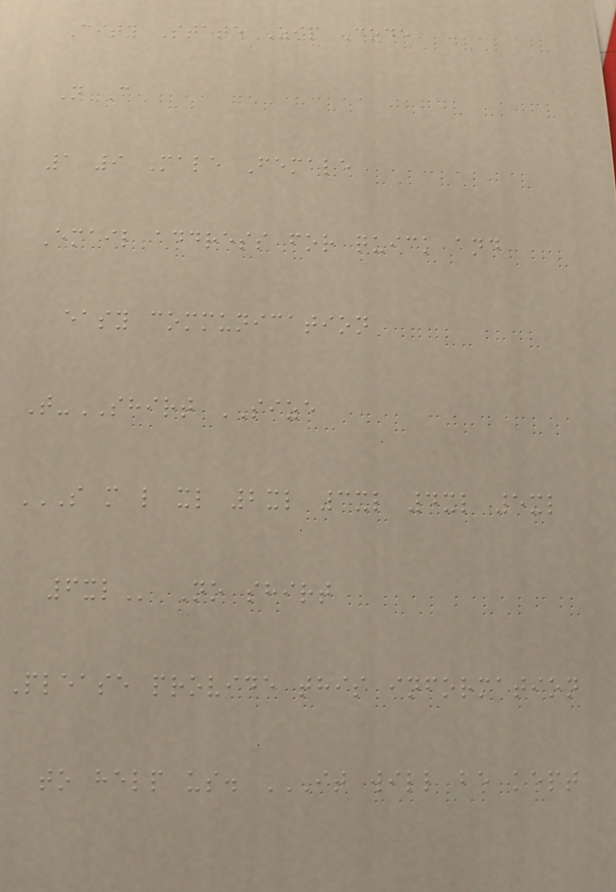City State Zip Code
N C
1 9 Male Female
Email address for quick and
easy communication
T-SHIRT SIZE
S M L XL 2XL 3XL 4XL 5XL
6XL No shirt
Please provide this information
to help us. IT WILL BE KEPT
